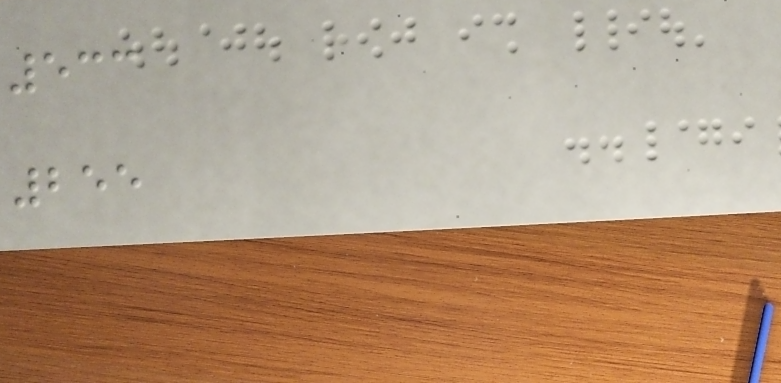533
255
